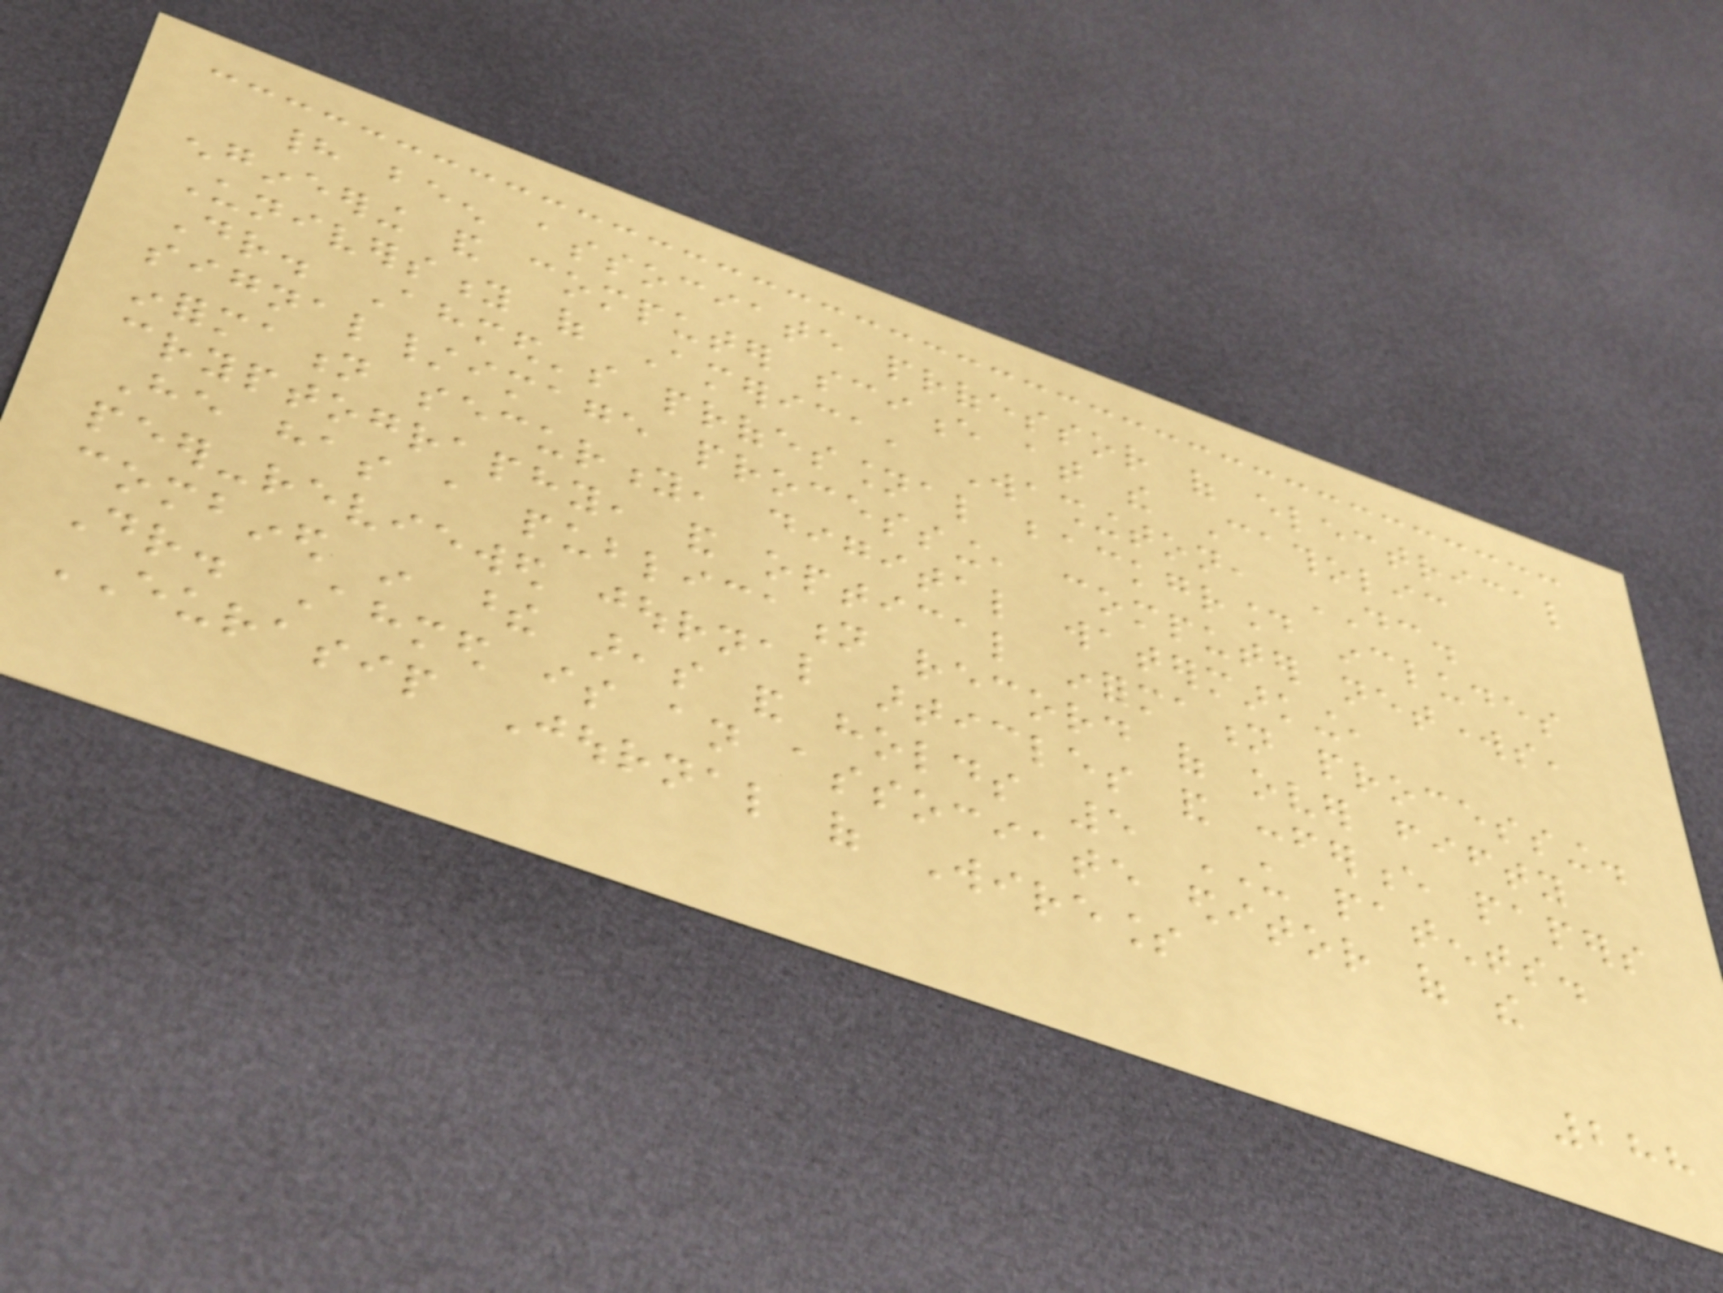had been associate professor of electrical
engineering and computer science at the Catholic
University of America, Washington, DC.
Dr. Ahmed's professional background includes
signal/image processing, computer networks,
information security, digital watermarking,
cryptography, and optical information processing.
He has a publication record of over fifty
peer-reviewed journal articles and conference papers
combined in these areas and holds 5 US patents.
Dr. Ahmed is an associate editor of the
EURASIP Journal of Wireless
288
